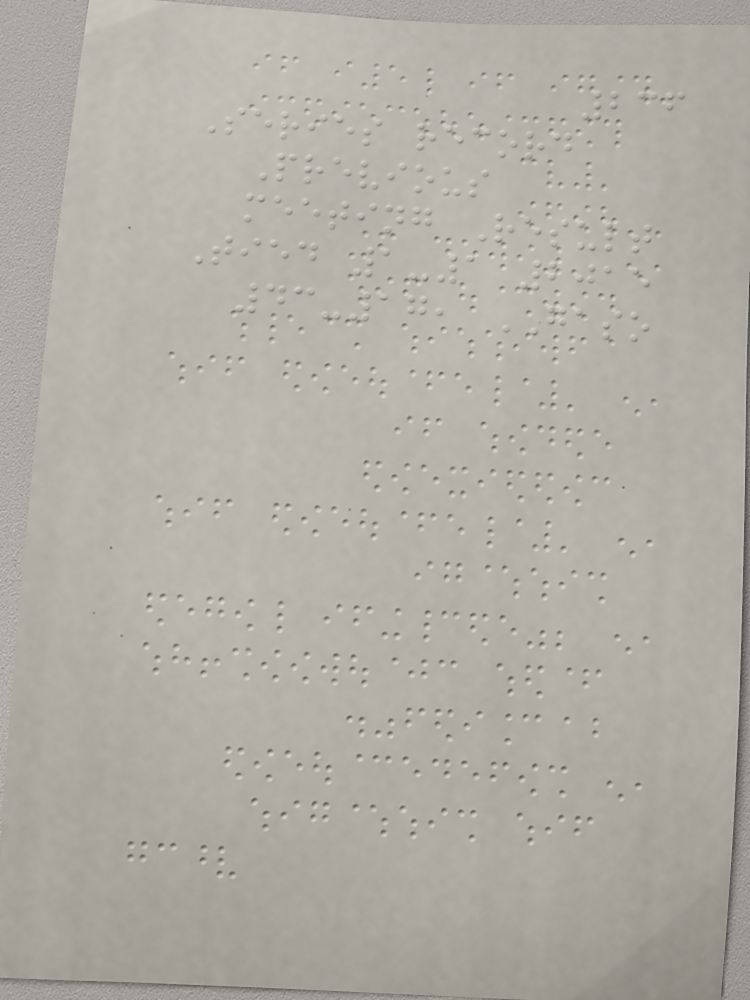236
Series record
Previous
meeting Result
Tied 1-1 2015
43-17, GASO
